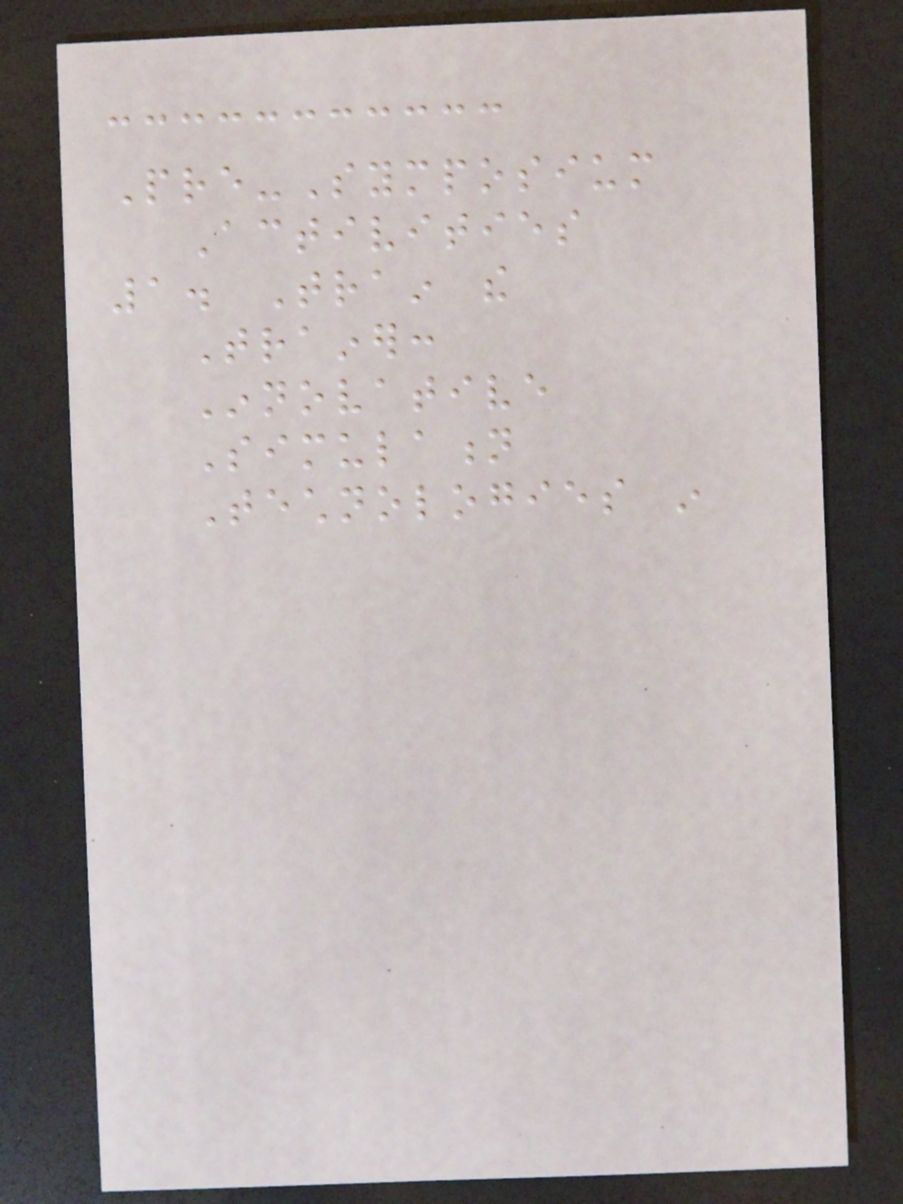Pre-Symposium
Activities
1. Train the
Trainer:
Innovative
Simulation
Technologies in
